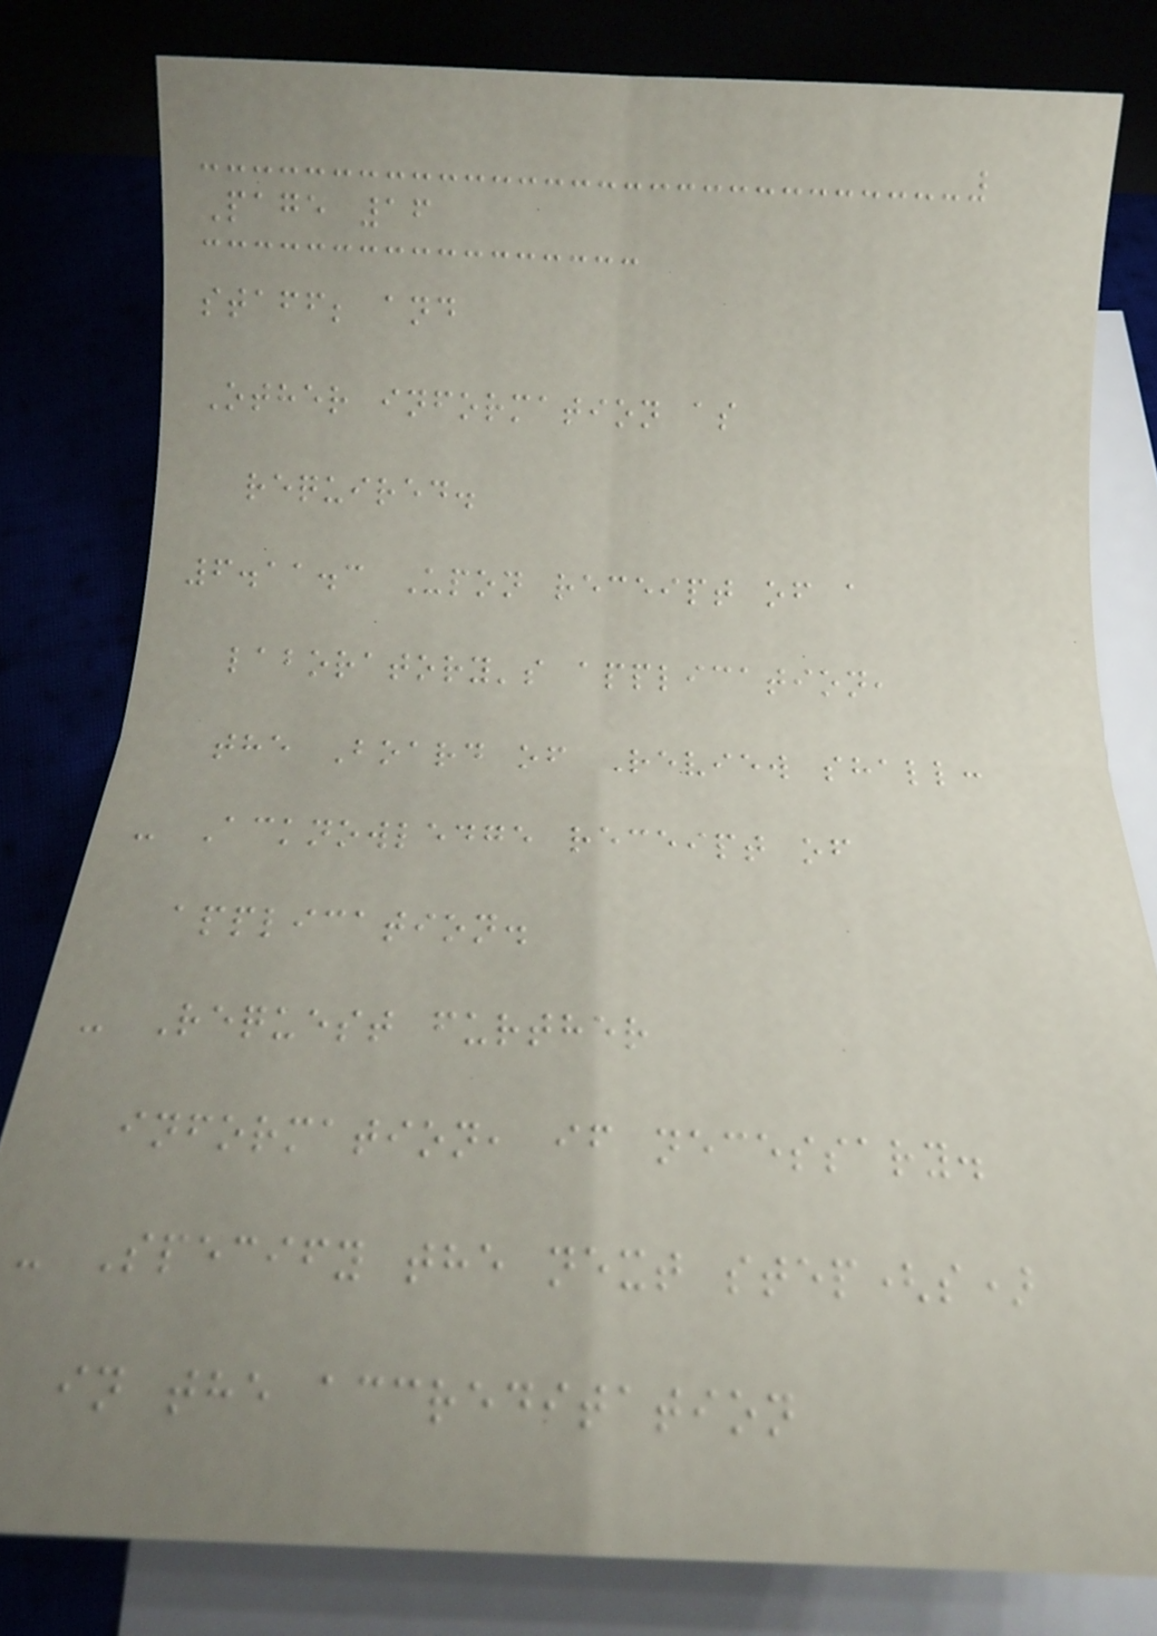Page 16
staff; and
Other information as
required.
6.11.3 Upon receipt of a
laboratory's application,
the Board of Review shall:
- Acknowledge receipt of
application.
- Request further
information, if necessary.
- Specify the next step(s)
in the accreditation
